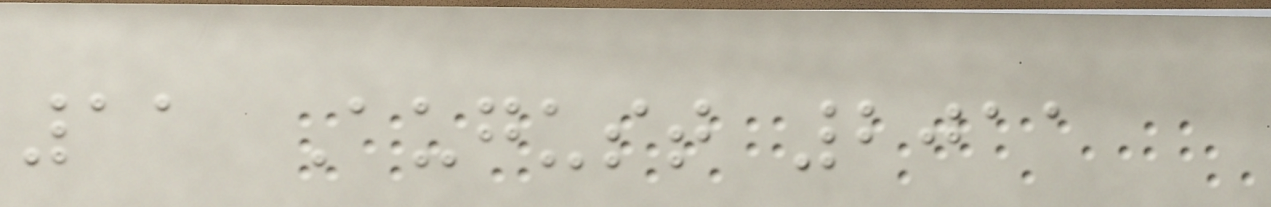11 August 2011
